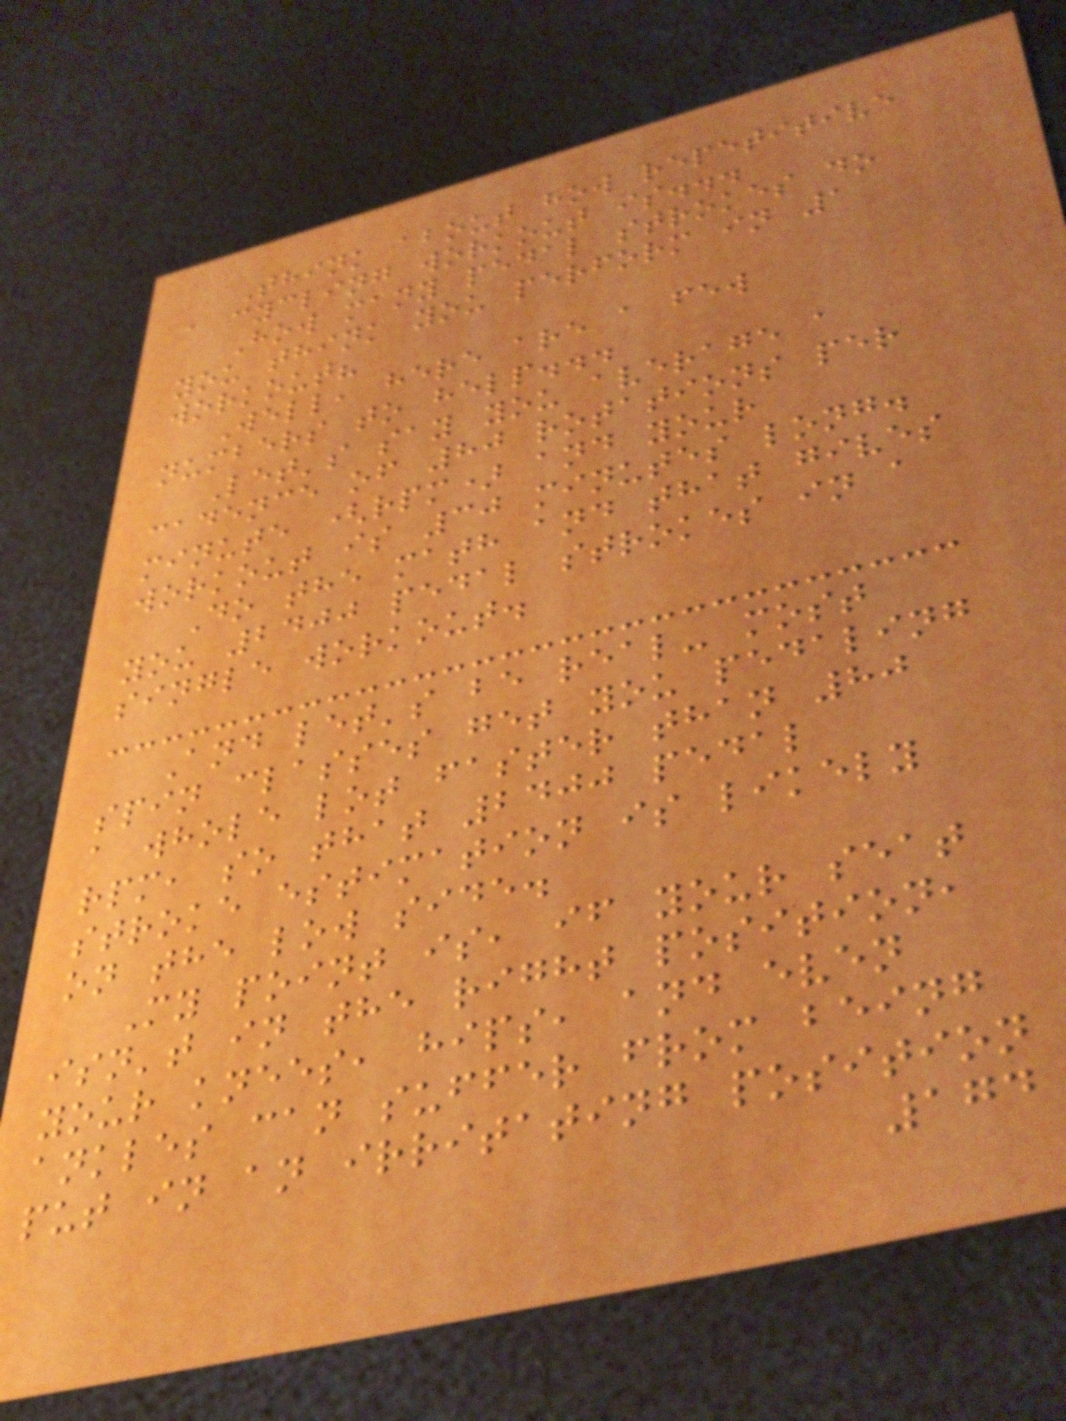Think about how repetitive
a cycling workout is...
How many pedal strokes do
you think you perform in 1
workout?
Well, here are a few
numbers to help...
Let's say you average a
cadence of 80 rotations per
minute (rpm) and your
workout is 30 minutes long.
Do the math and that gives
you 2400 pedal strokes in a
single workout.
And let's be real- most
spin classes get you pedaling
a whole lot faster than 80
rpm, so that 2400 pedal
stroke estimation is likely
on the low side.
My point is, if your seat
isn't in the right position,
your knees, hips, and even
ankles can suffer from being
put in an irritating position
174
